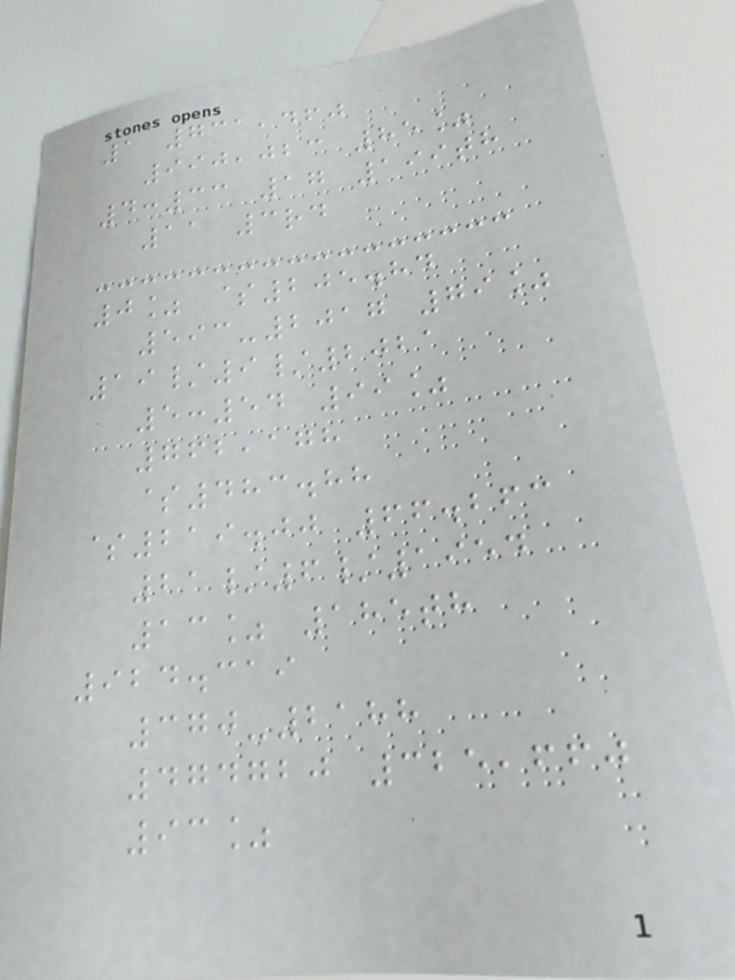1 731,460
990,023 85%
4:33 17 199th
11 3rd
0% $205.84
593-2017 79%
19/9/2021
5:54 99%
762,178
$483.88
$219.00 66.263
21/6/1954
13% 185th
924.319
370-2188
474720 325,660
93%
